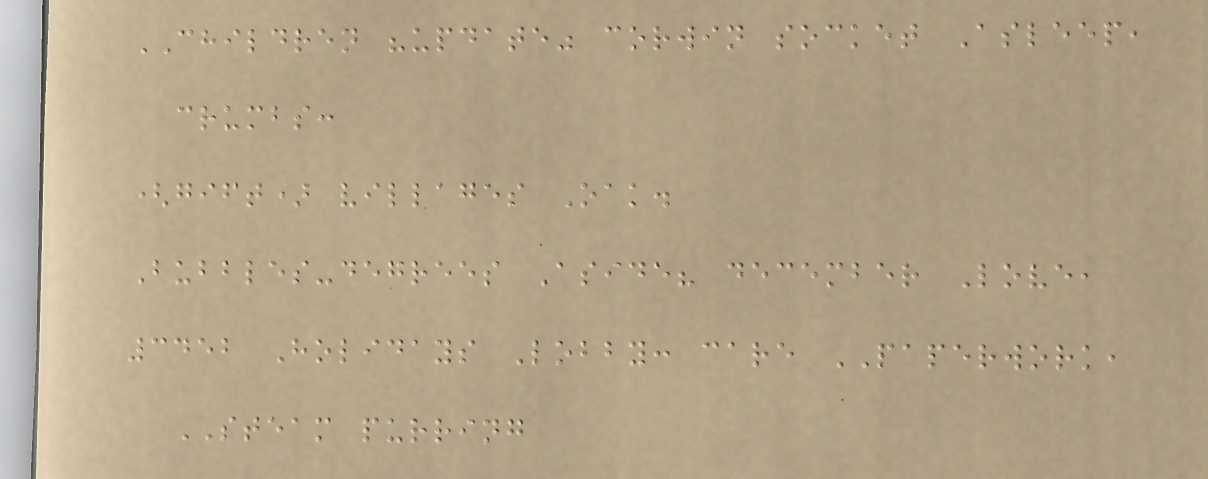CHILDREN "update" corwin socket Asleep,
crumbs:
(gift) villages Oak.
Bubbles-degrees Aside? december Love,
3452 Holidays Lobby: care PAPERWORK,
STEAM purring
